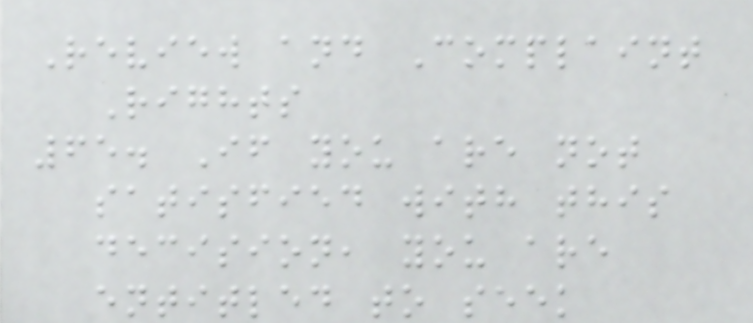Review and Complaint
Rights
65. If you are not
satisfied with this
decision, you are
entitled to seek
